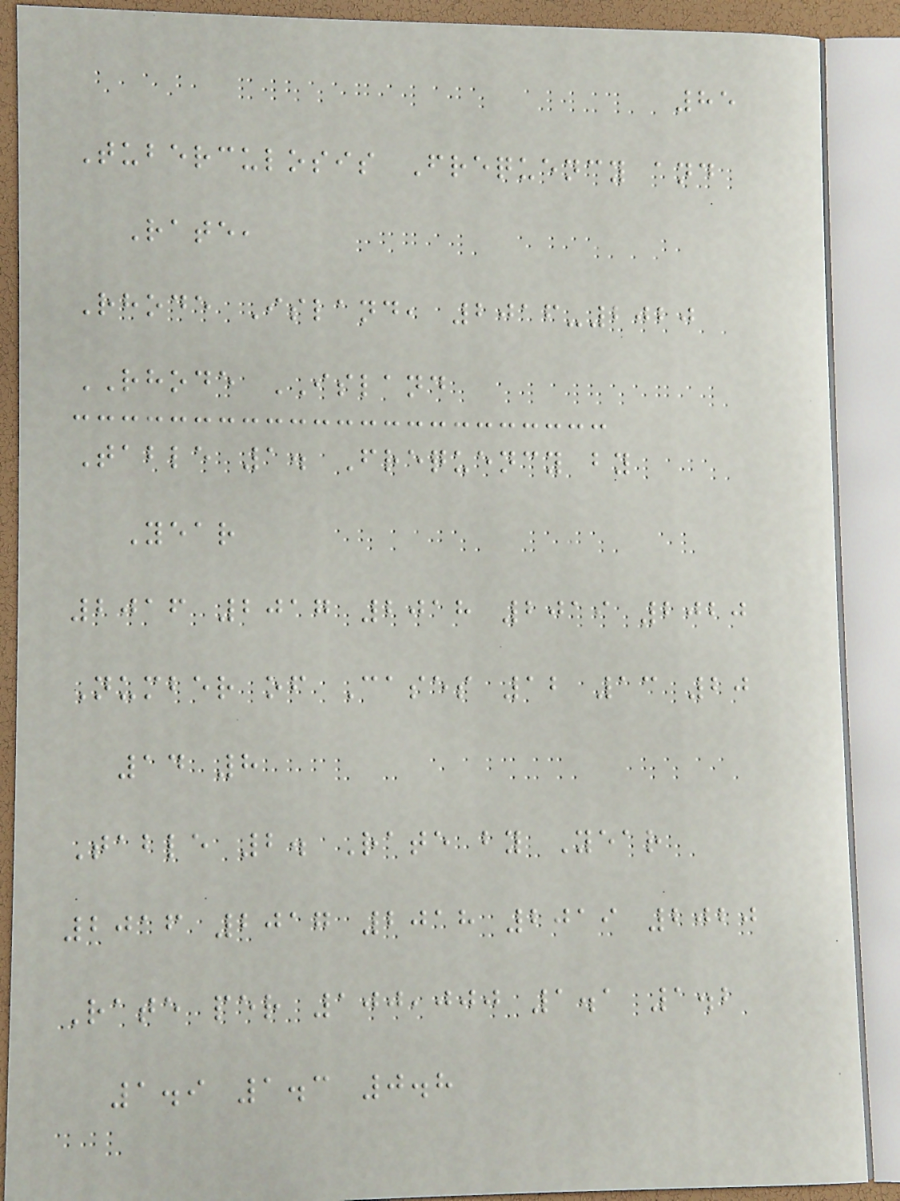85
Tuberculosis Frequency and
Rate,
Rhode Island, 2016-2020
RHODE ISLAND
Table 1. Frequency by
Year
2016 2017 2018 2019 2020
Number of Cases 12 13 20
14 8
Table 2. Rate by Year
2016 2017 2018 2019 2020
Rate per 100,000 1.1 1.2
1.9 1.3 0.8
